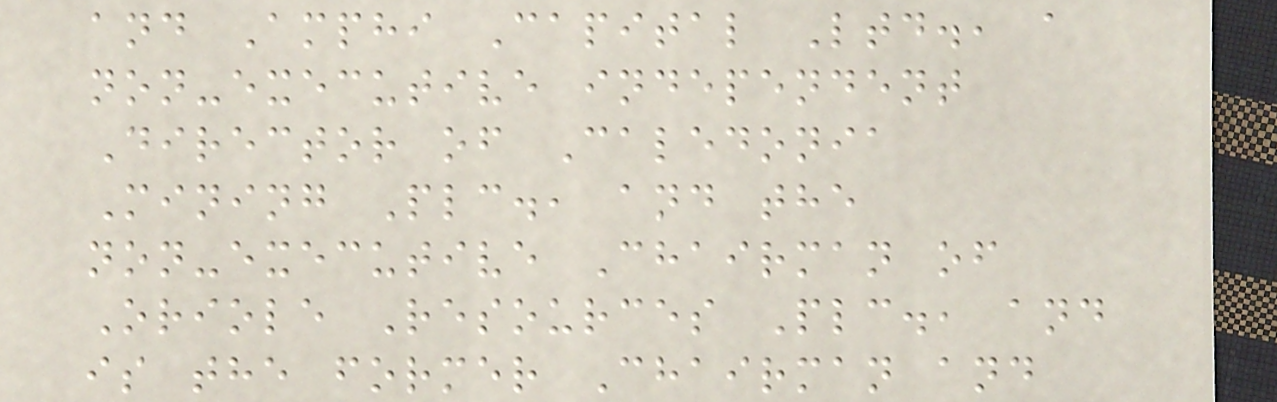and Amphi Capital Ltd., a
non-executive independent
Director of Caledonia
Mining Plc., and the
non-executive Chairman of
Oriole Resources Plc., and
is the former Chairman and
